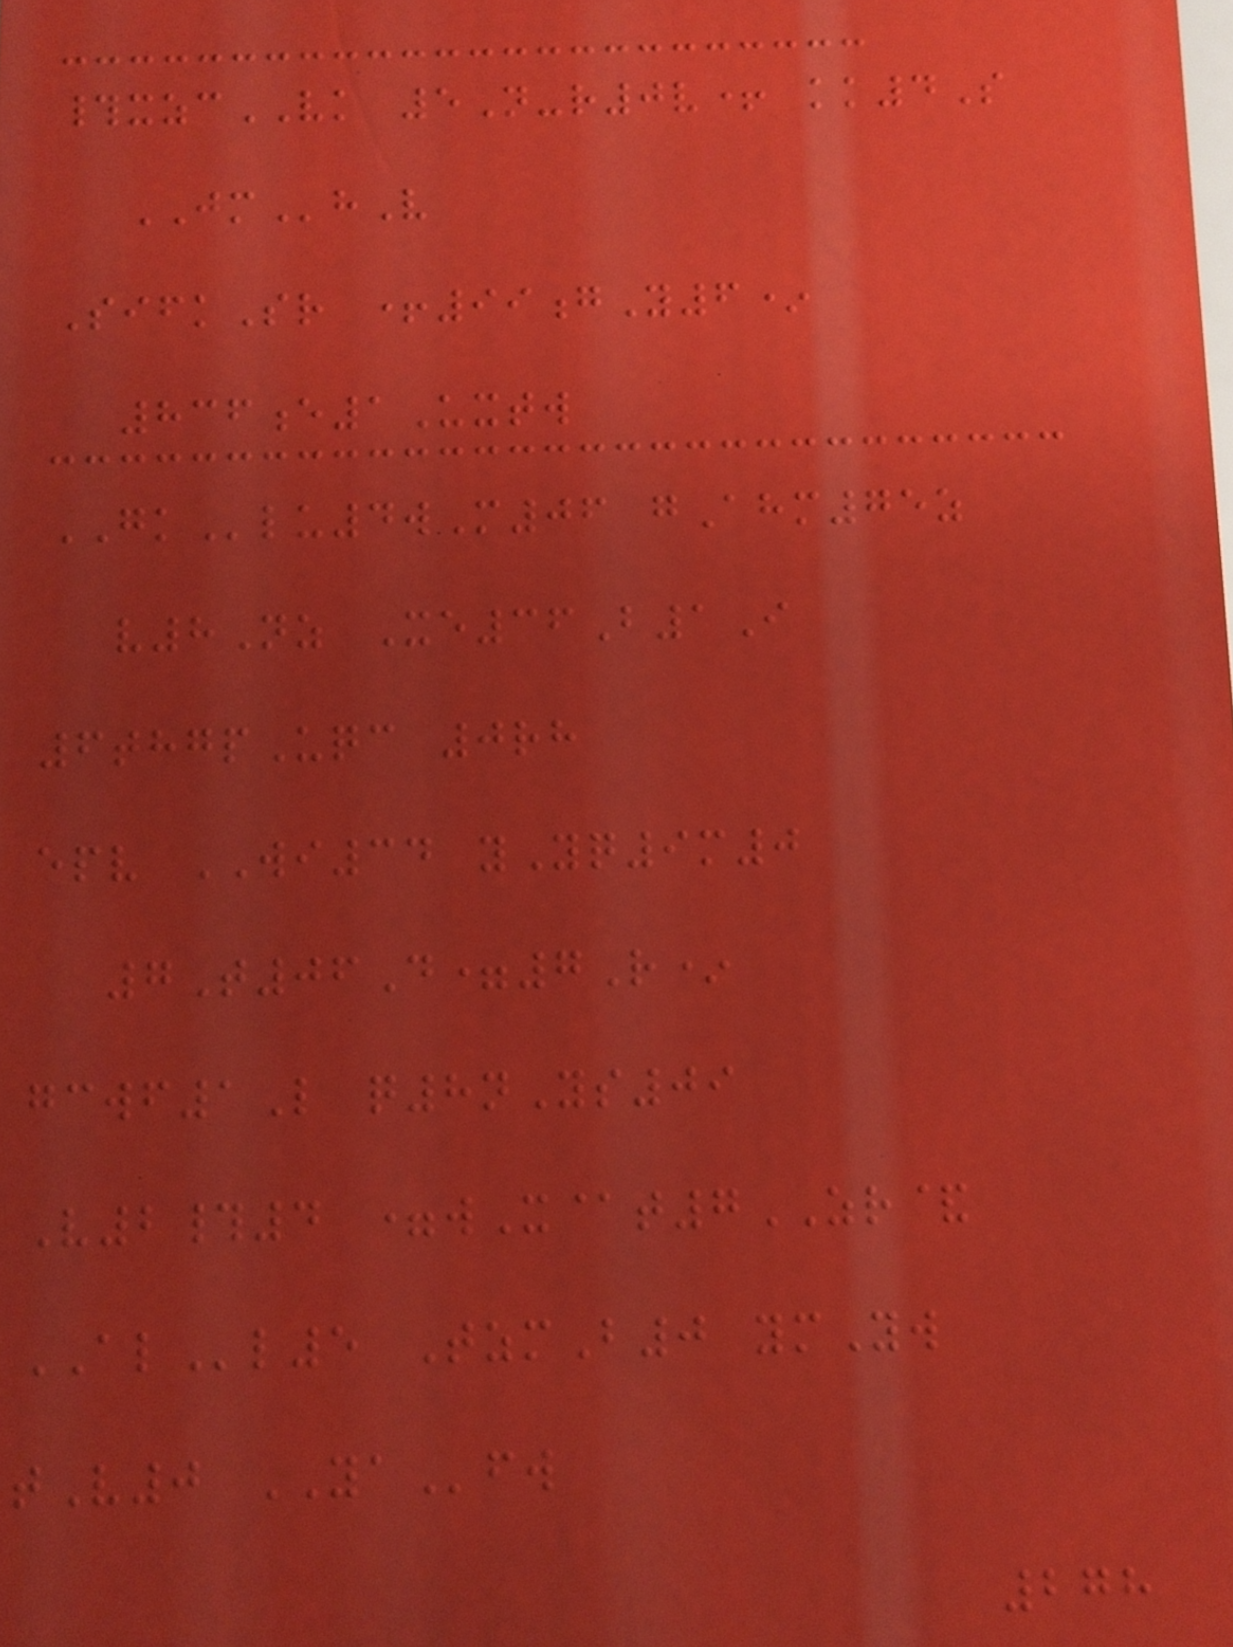#xzcVK 5N-r0v+ kk4S
JMhV
SifkSr +99gY6*
836e1Uxtw
GKlu4wM06 gAhm75z
v8Nz Xe36B1I
6thgpUqc 0rh
epv WI34 yYq9m0
7T06D=7R*
gcwf1L q8nYs09
V2#4 =wX@t7ZR&
ALl5 TzmB0 ymYw
tV0 YAfw
278
